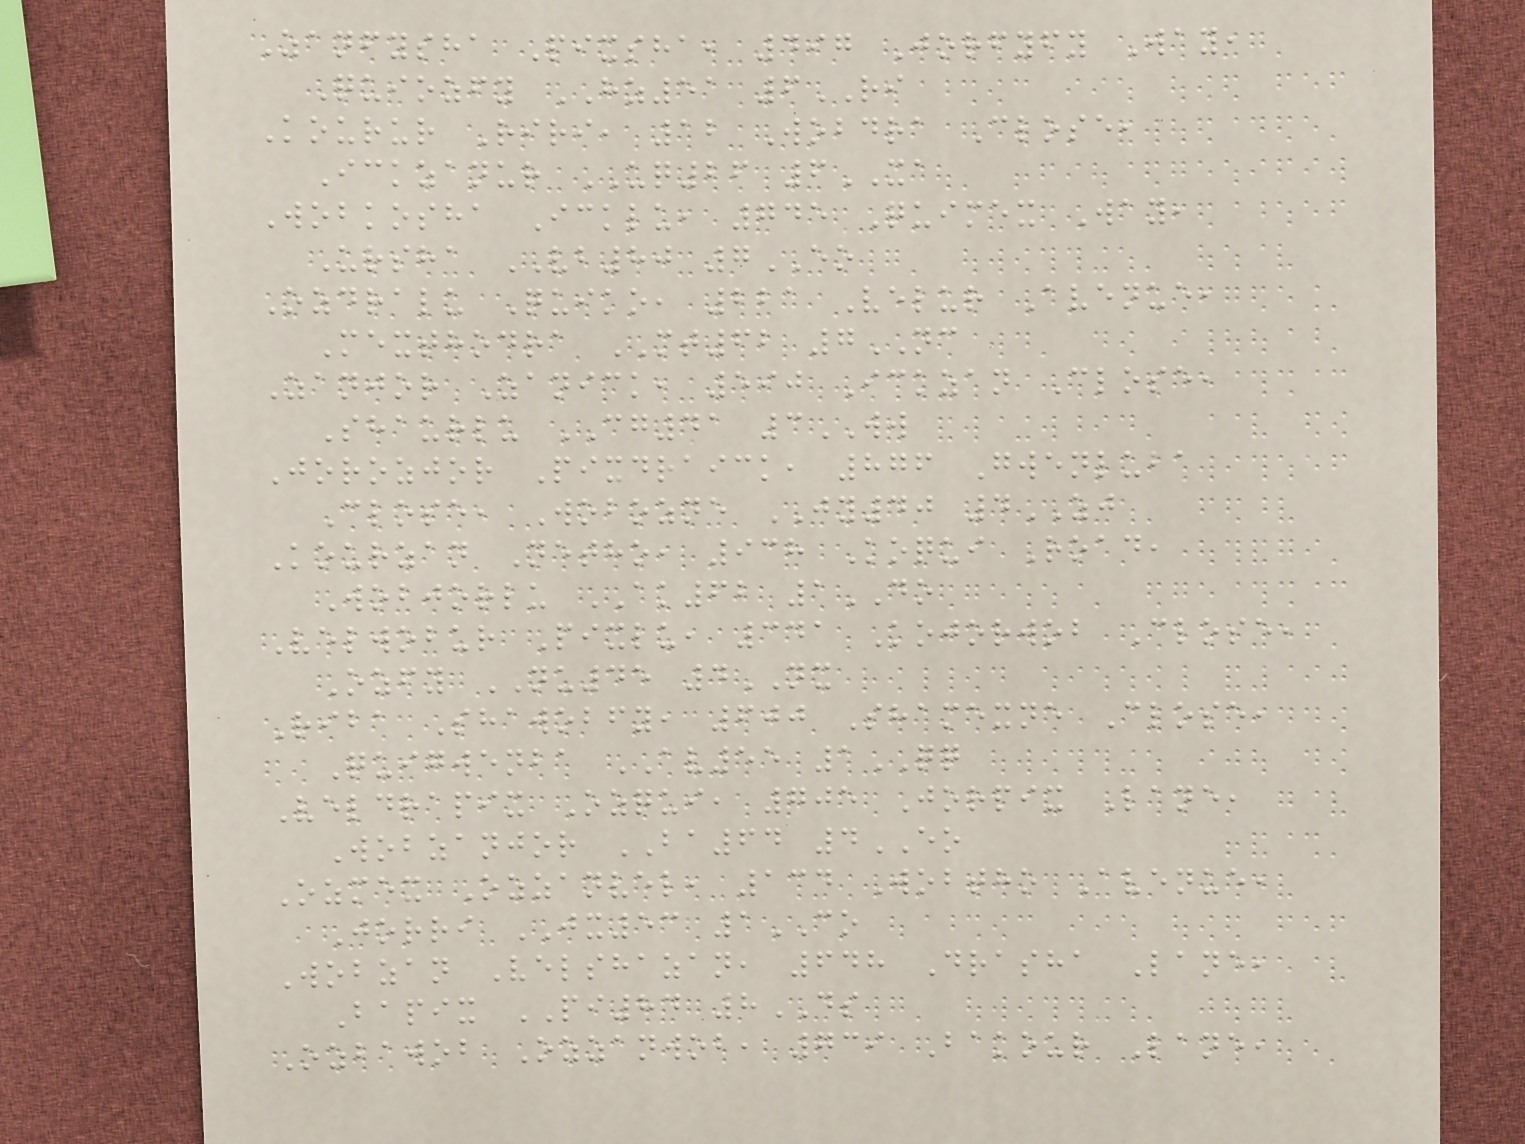Zanfysha Pixsha, 497 Jorfyfy Way,
Quiozfy HZ51 6RI
Kourur Riri, 12 Wobdra Close,
Ickzanur UQ26 6XA
Wobkosha Icklu, 745 Quimex Way,
Ursha VB80 7EO
Ozdralu Quiko, 221 Velur Avenue,
Mexthodra MT62 7NC
Zanjor Zanick, 590 Ickzan Close,
Shaurlu CG41 3WW
Jorozjor Pixdraick, 876 Gwenluba
Close, Wobozne JY40 4ZJ
Kourzan Netho, 938 Koqui Road,
Wobjorlu AK62 1DO
Velwobur Pixlu, 341 Kojorwob Close,
Ozfy NU45 4NX
Riba Shawobfy, 600 Shamexne Close,
Quigwenba AV55 1QQ
Veldrapix Ozqui, 705 Jorpix Lane,
Wobzanjor BA64 4EO
Ozmex Ozzanvel, 134 Wobtho Avenue,
Jorri JX53 1CO
Wobzan Velshazan, 648 Drasha Lane,
Bapix PI84 8DS
Ozbawob Ozzanwob, 739 Bakour Lane,
